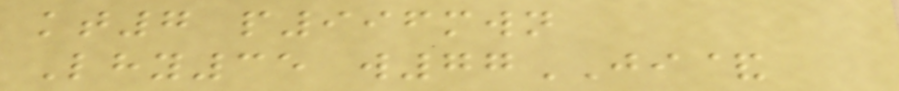kt7 p996mwn
Lhy35 w77JI&
